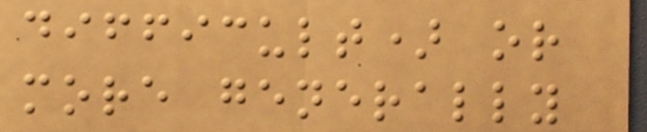difficult) or
more generally
